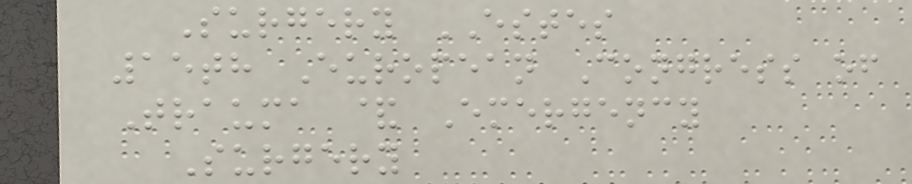Surgery ESTES
15th European Congress of
Trauma & Emergency
Surgery
